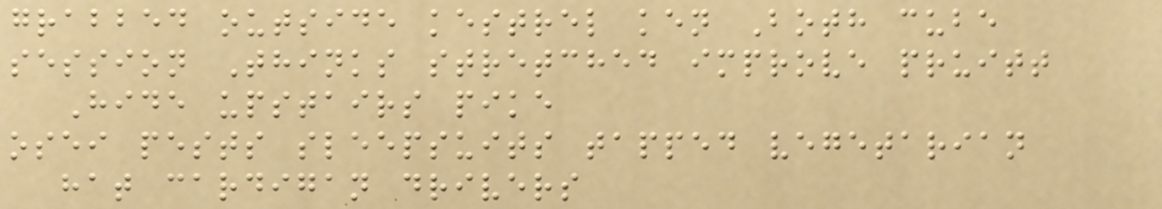grabbed outside kestrel ken Both cube
session Thinks stretched improve pruitt
Hide upstairs pike
osei pests sleepsuits tapped vegetarian
hat cardigan drivers
